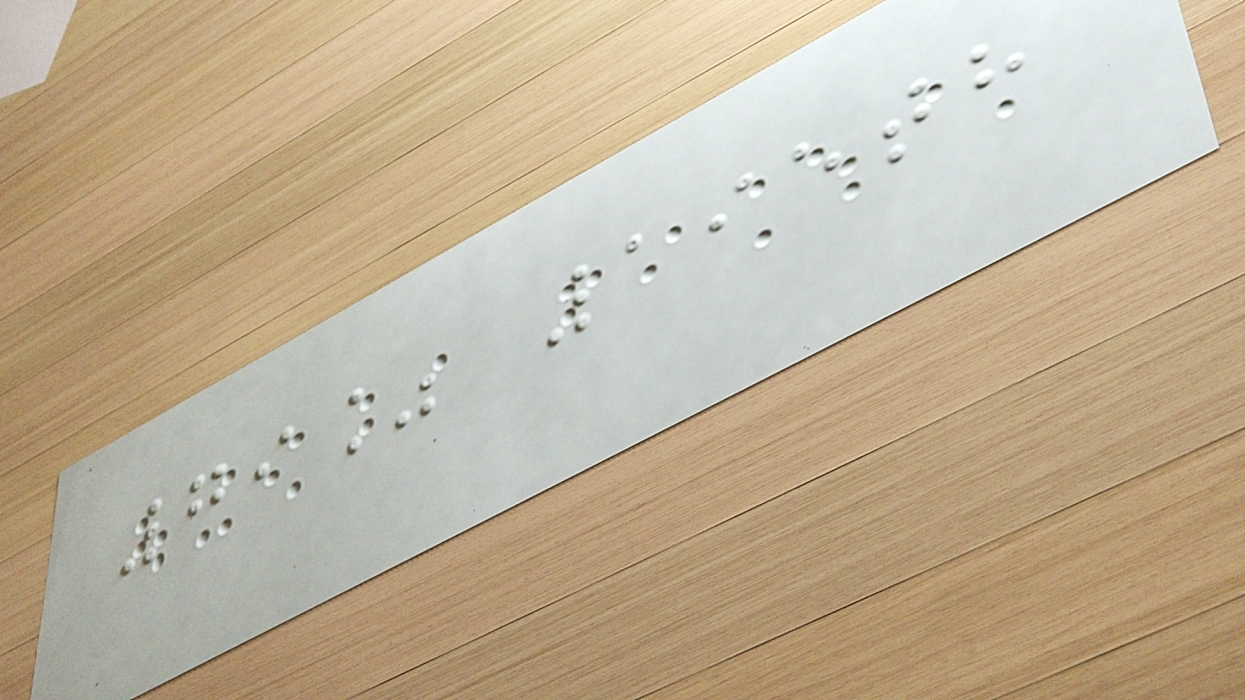79% 195th
